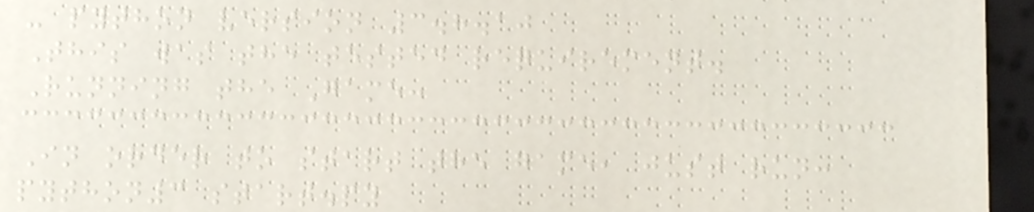- python version 3.8.10
This was the tested requirement.
Running the Game:
In order to start the game, just run:
python3 start.py
